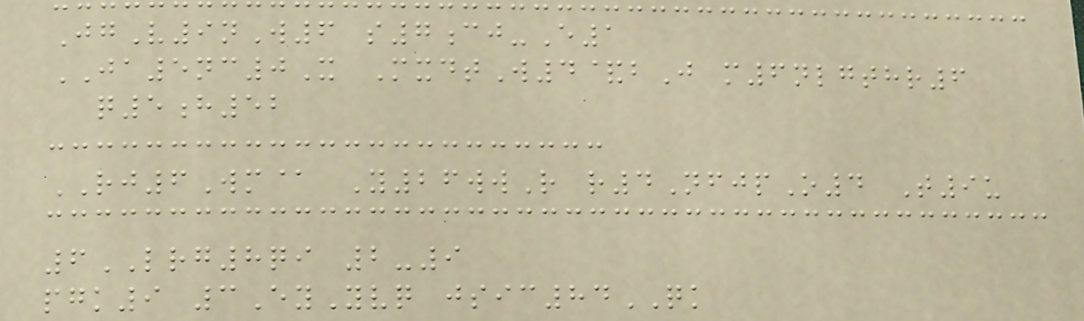JgV9nW6 s7cj-E1
JA5nc0X MxdtW4&bJ m6nlgthr6
q5h52
RJ6Wm@ Y26wwR r4NfjpO4 T9u
6LRG8qi 2-9
pgk9 3EyYvq jsic84QK
